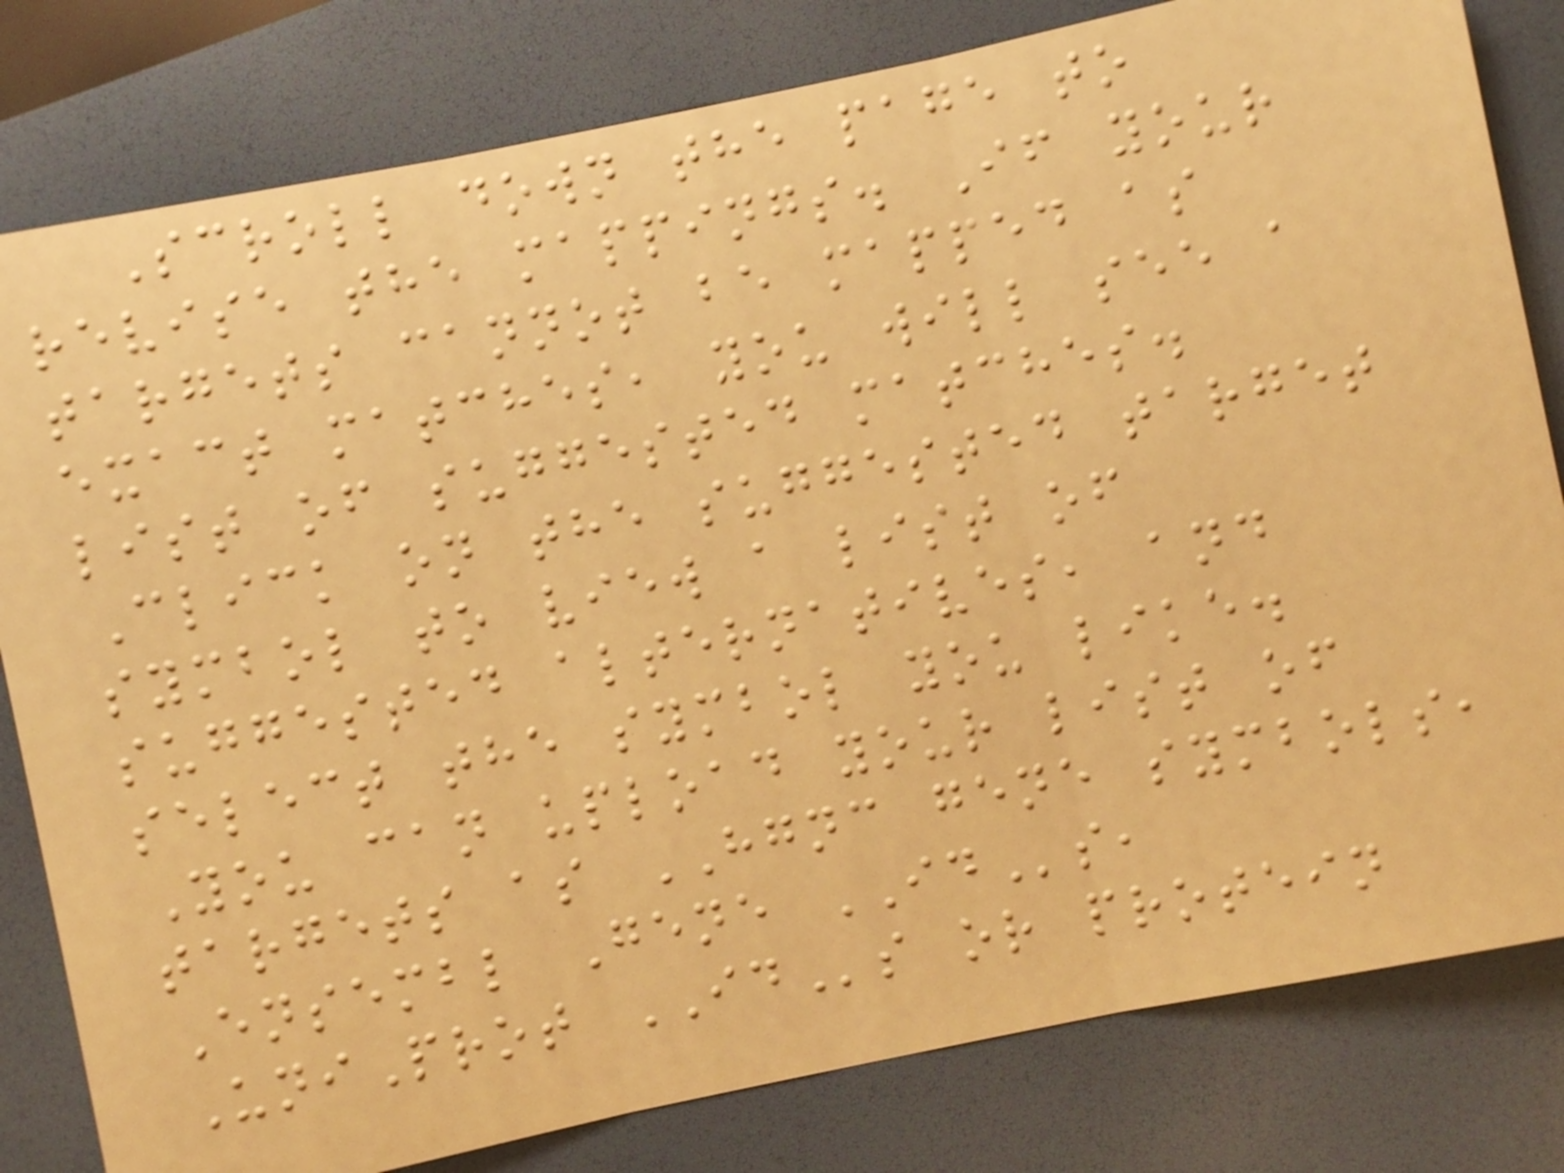Scroll down the page to
revise the mappings. If your
targets cannot be mapped as
exact matches, you will see a
list of suggested matches.
Click on the suggested target
symbol to view a list of
suggested alternatives, and
select the symbol you like.
You can upload your list of
targets as HGNC gene symbols,
Ensembl Gene IDs,
UniProt IDs or protein
